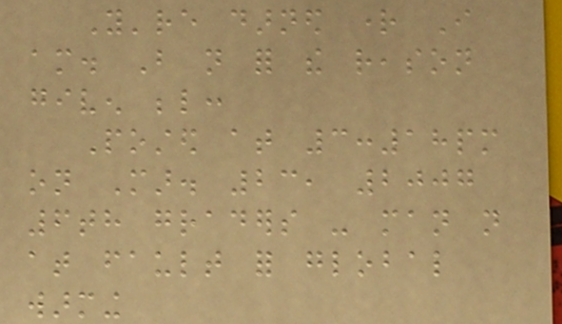You're darned right I
am. But not for the reason
given below:
Posted at 3:18pm
on Mar. 23, 2007
6th graders - man not
at fault for global
warming
